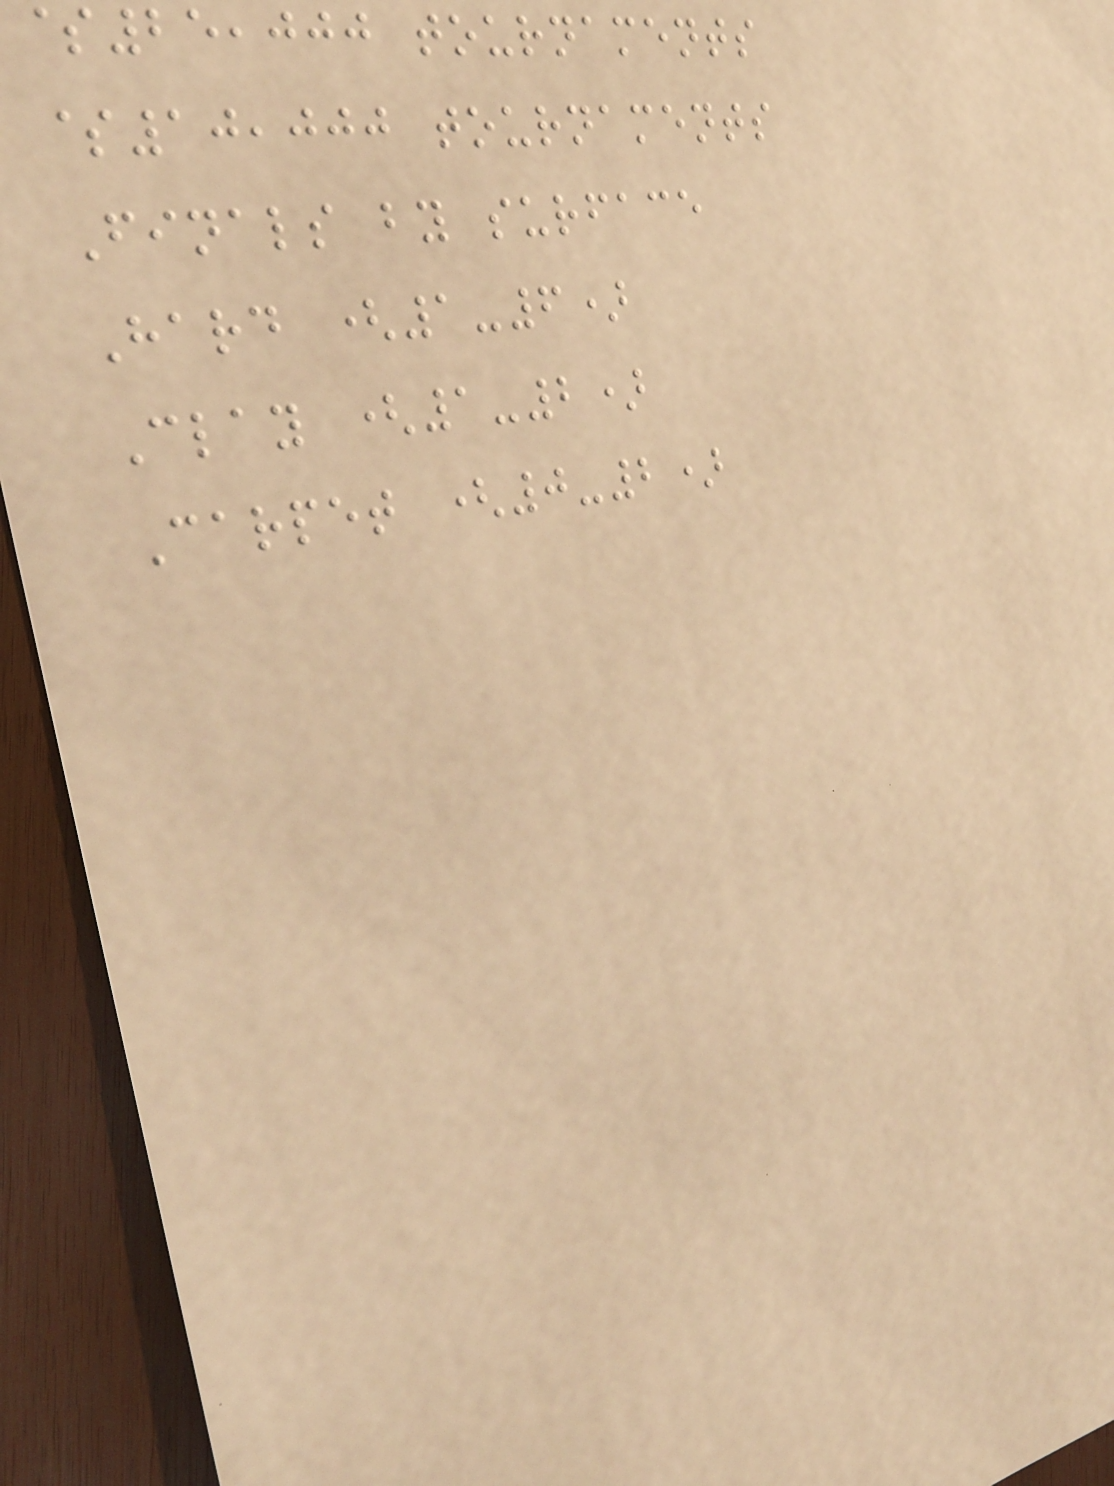$25,000 tournaments
$10,000 tournaments
Finals by surface
Hard (1-6)
Clay (1-2)
Carpet (0-2)
